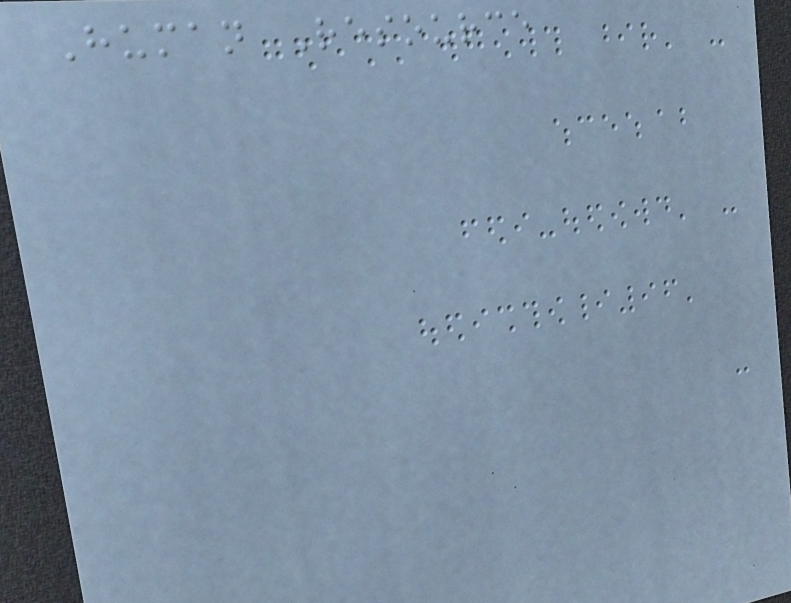Human Resource
